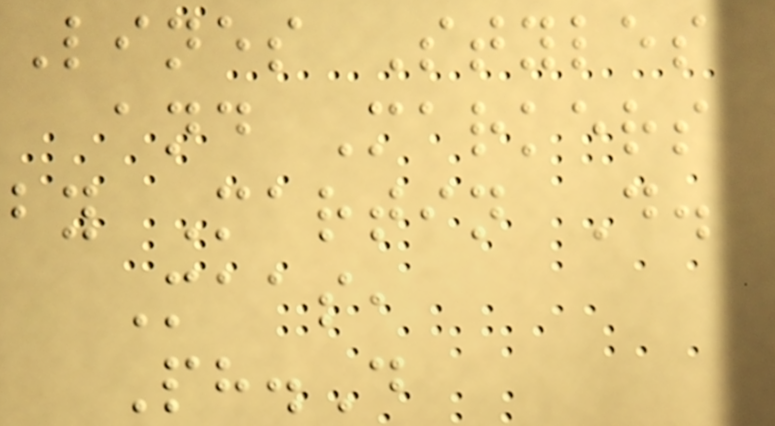Lines Styles
and Markers
by Martin D.
Maas,
Ph.D
